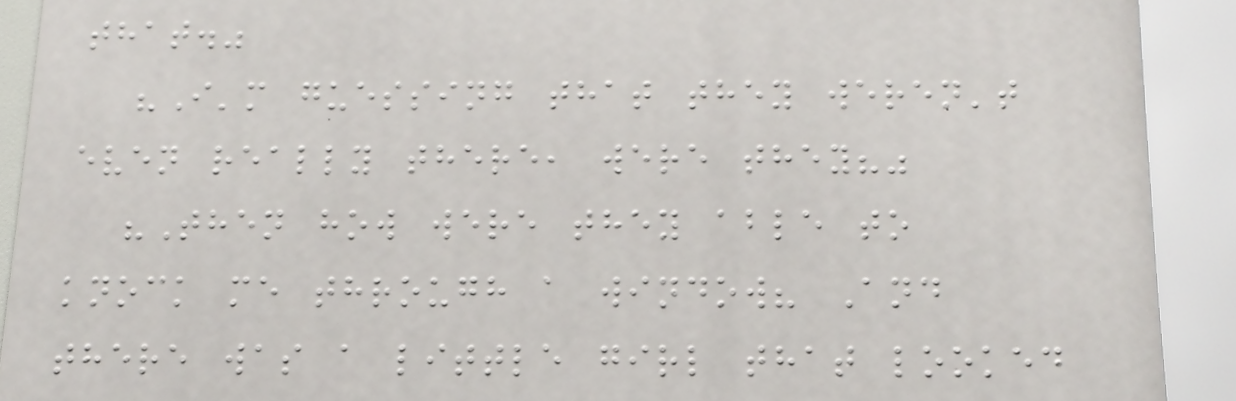that."
"I'm guessing that they weren't
even really there, were they?"
"Then how were they able to
knock me through a window? And
there was a little girl that looked
